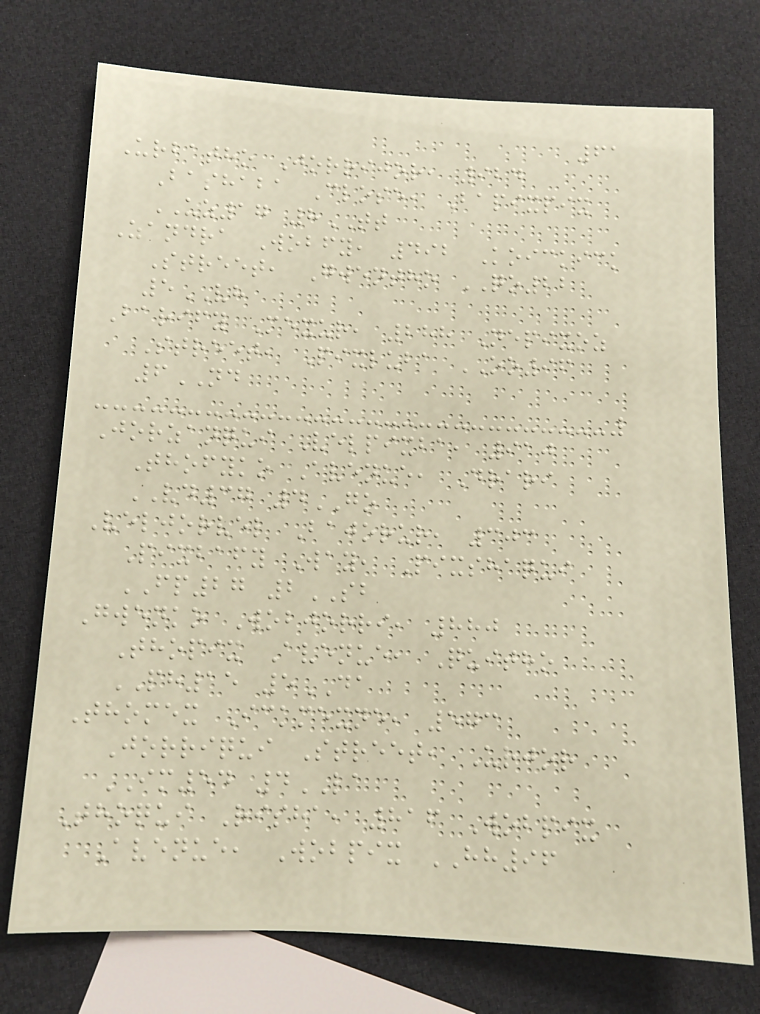61
Urbatho Jorrijor, 924
Bashaba Close, Bapixpix
UZ17 8TT
Zandra Wobfy, 492 Koickick
Street, Gwentho QO22
5VH
Barify Mexur, 288 Nepixoz
Street, Pixluba OO96
6ND
Jorzanqui Velpixba, 910
Thofyko Avenue, Drari
VD37 4GO
Veljorvel Bajorur, 303
Pixbafy Way, Pixshaqui
FP27 2SB
Gwenko Wobjorri, 880
Thopix Avenue, Quitho
PH15 5DA
Thomex Ickmexne, 573
Jorriqui Street, Urjor
IM54 4LA
Thoqui Risha, 816 Wobpix
Avenue, Wobpix HH96
